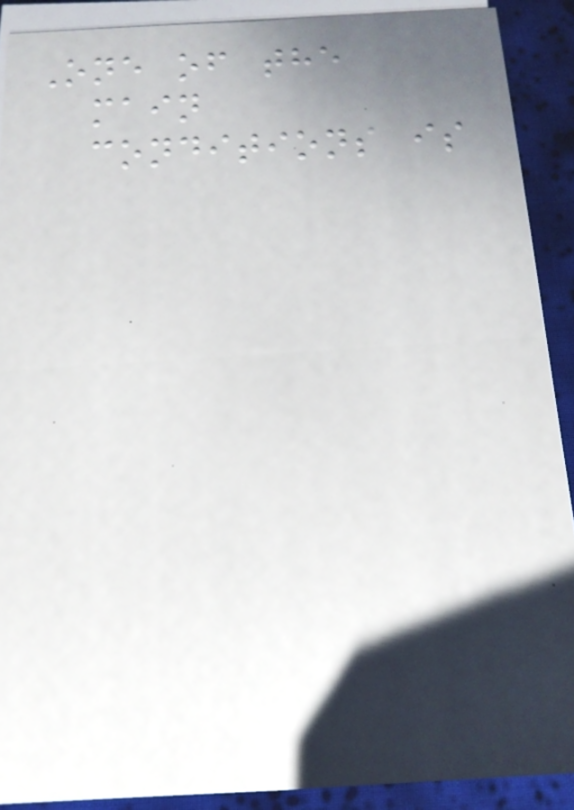One of the
main
conditions is
